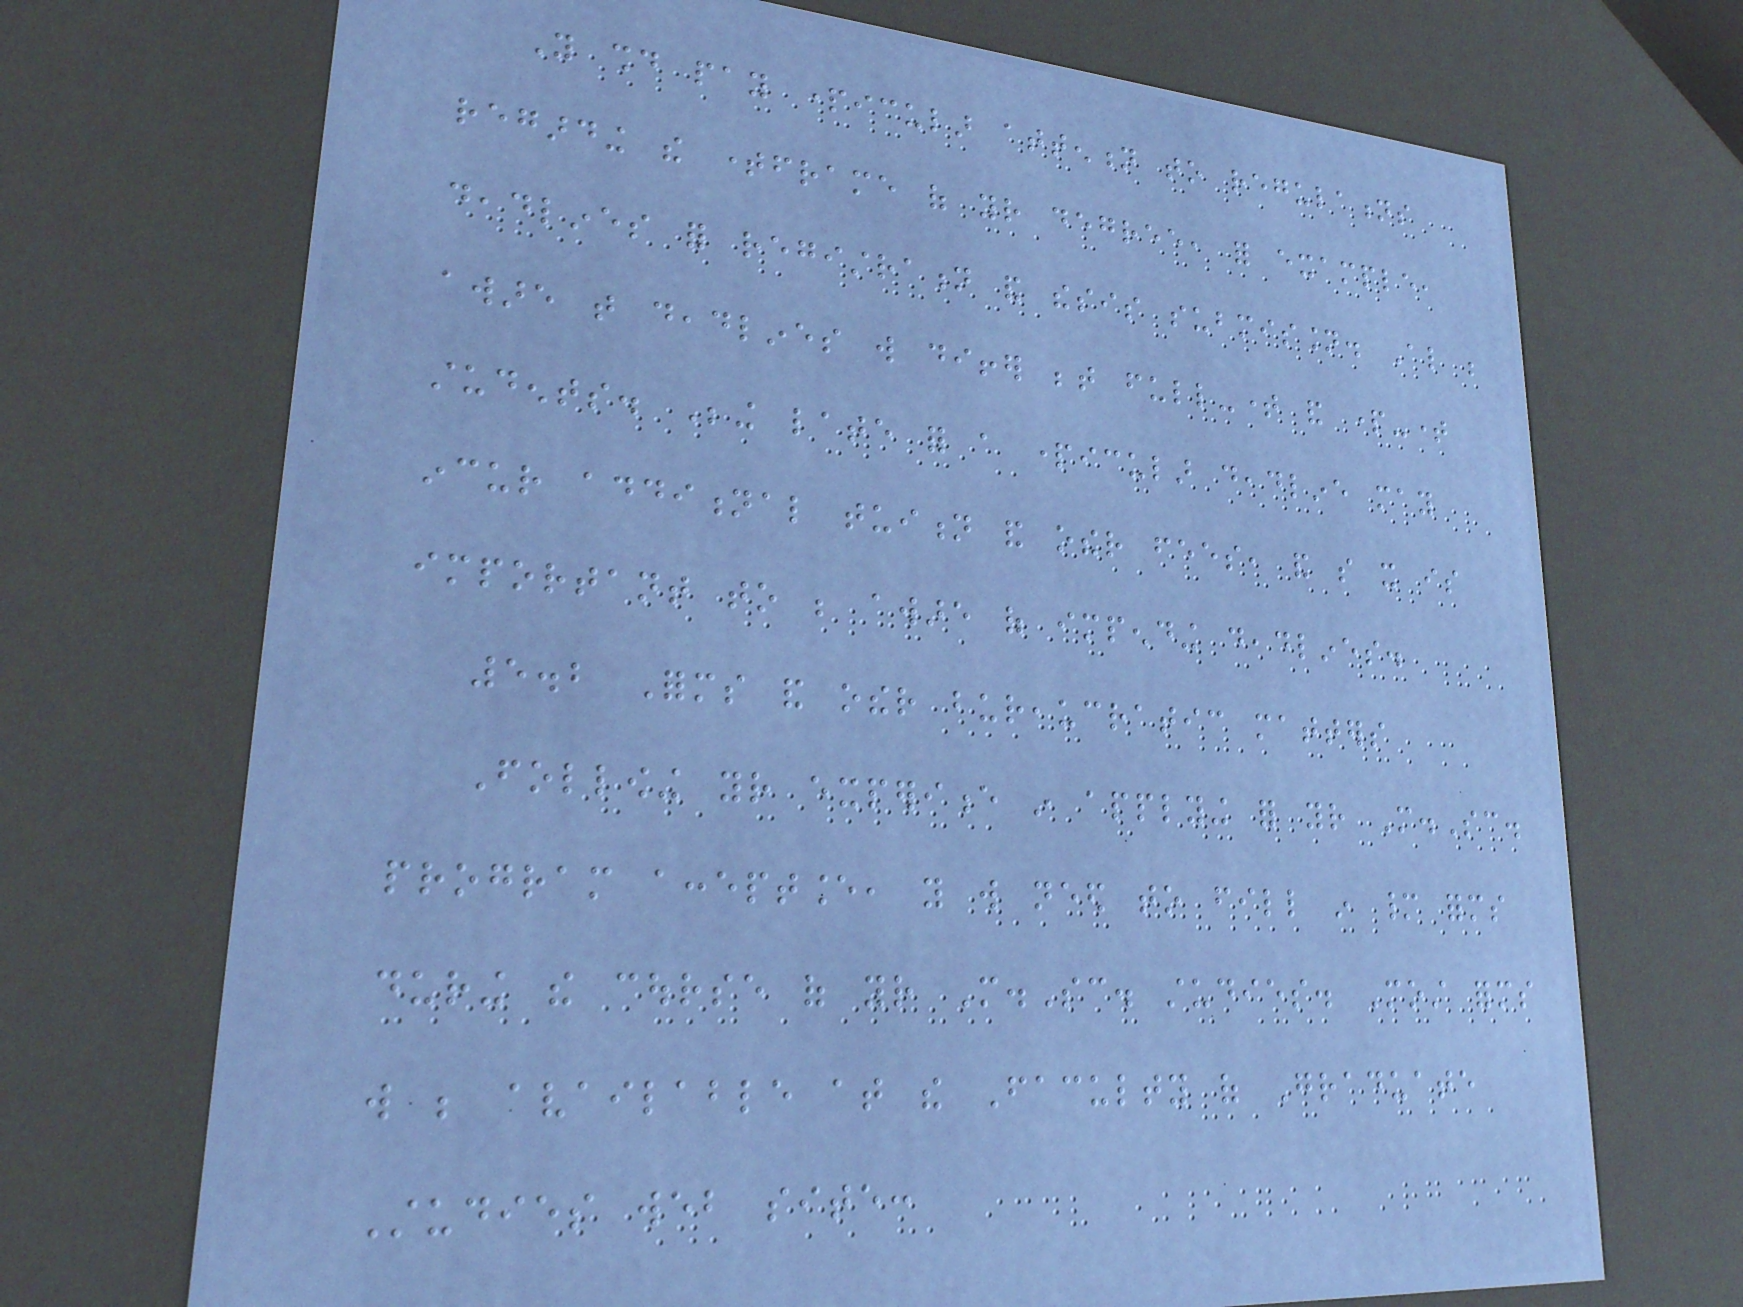You should pay particular attention to regulations
regarding the timeframe of your degree, for example,
deadlines for registration and thesis submission. Also be
aware that deadlines will differ between full-time and part-time
students. Being late for a particular deadline may
incur additional tuition and other fees, and so it is
important to be aware of impending deadlines.
5.2 Forms and other bureaucratic matters
Following your experience in applying for your M.Sc.
program acceptance, you will need to fill in many forms
during the course of your M.Sc. studies. Most forms
will be available at the Faculty of Graduate
Studies web site:
